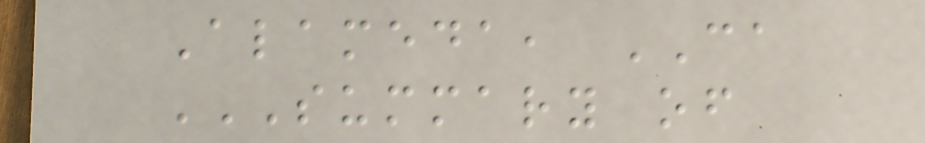Alameda, CA
SUMMARY OF
